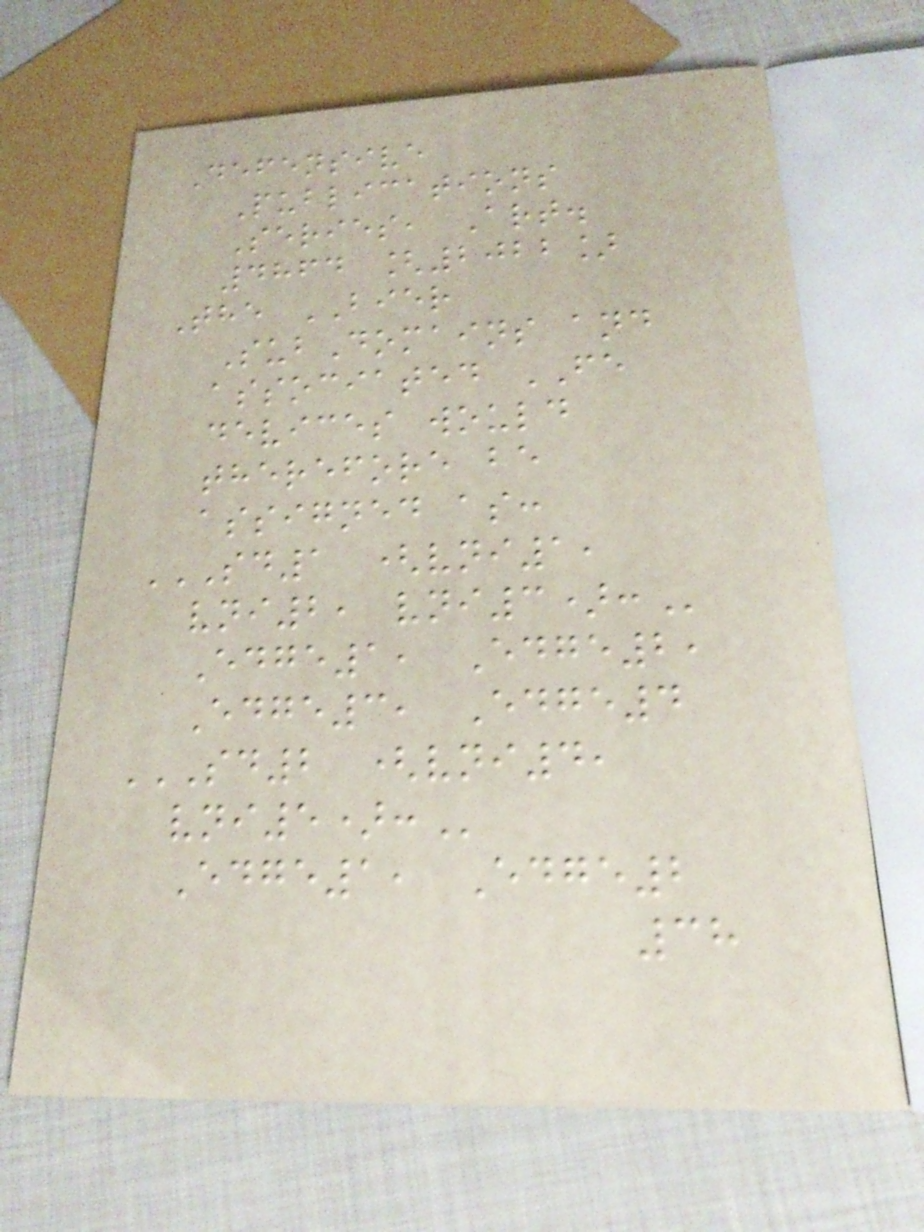Defensive
Publications
Series, Art.
4864 [2022]
The BIER
SubDomains and
associated FE
devices would
therefore be
assigned as:
SD1 (VNI1,
VNI2, VNI3):
Edge1, Edge2,
Edge3, Edge4
SD2 (VNI4,
VNI5):
Edge1, Edge2
38
